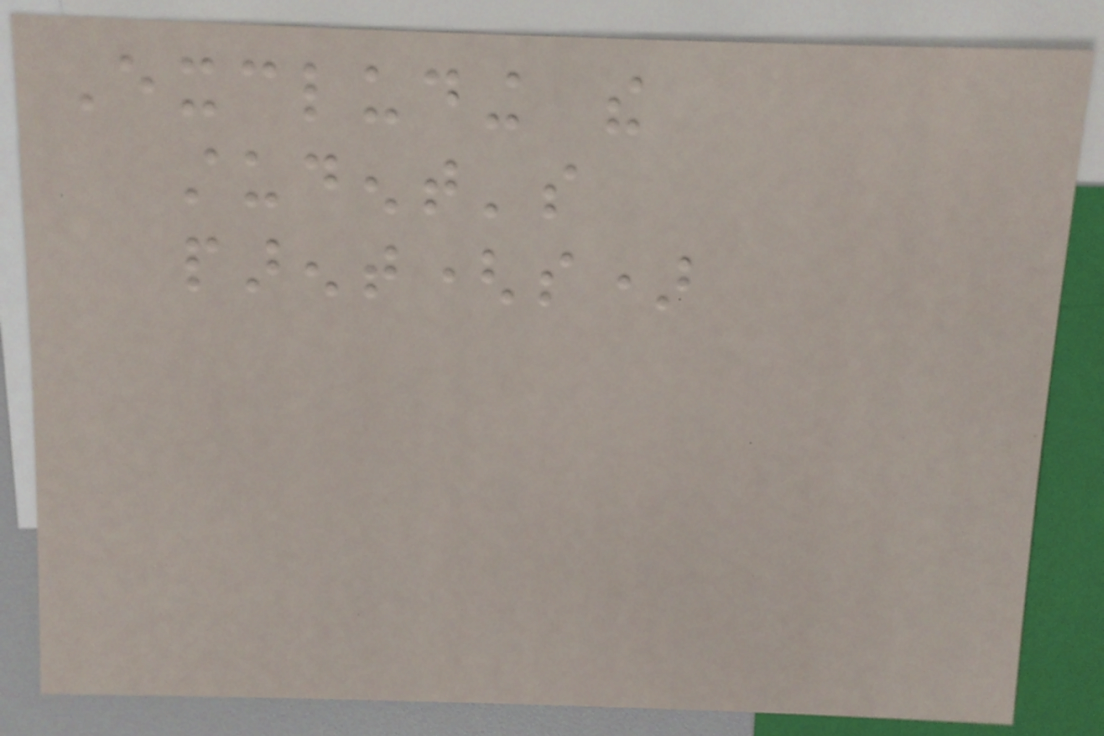Excluding the
student's
parent(s)
